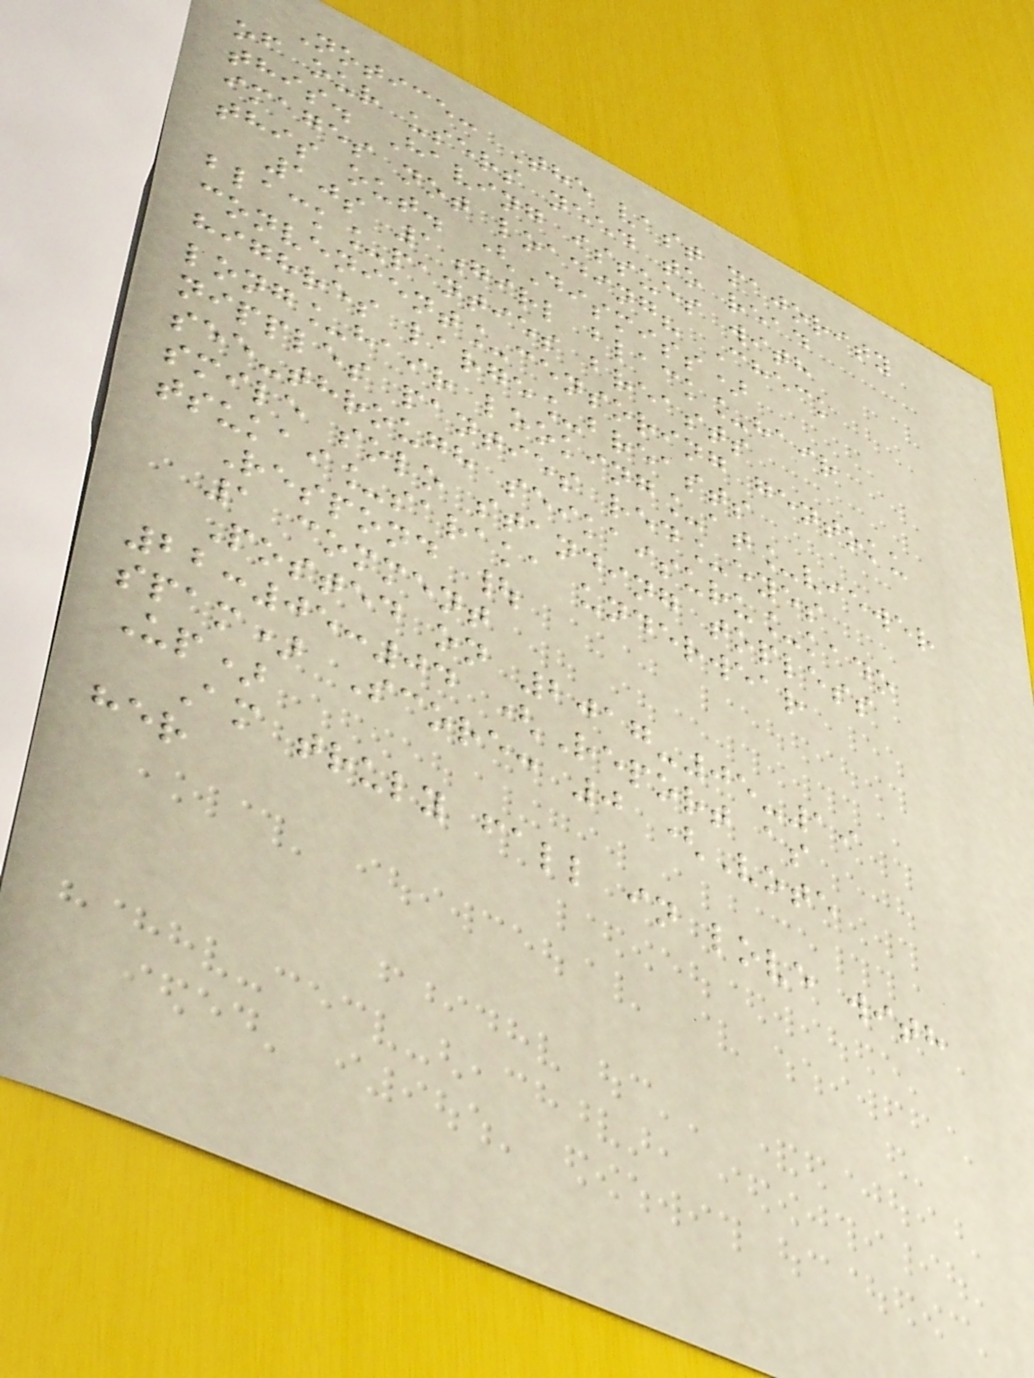Notice: The vast majority
of our users need to read
this. Having issues with
images not loading? Check
this out. (Dismiss)
10s 1girl black_hair
black_panties breasts
convenient_censoring gentoku
highres large_breasts
long_hair looking_at_viewer
nipples panties red_eyes
see-through seikaisuru_kado
smile solo standing topless
tsukai_saraka underwear
Respond |
1 comment
Posted on 2017-05-19
22:05:04 (Report as
spam) Score: 0 (Vote
Up)
Am truly fall in love with
her
